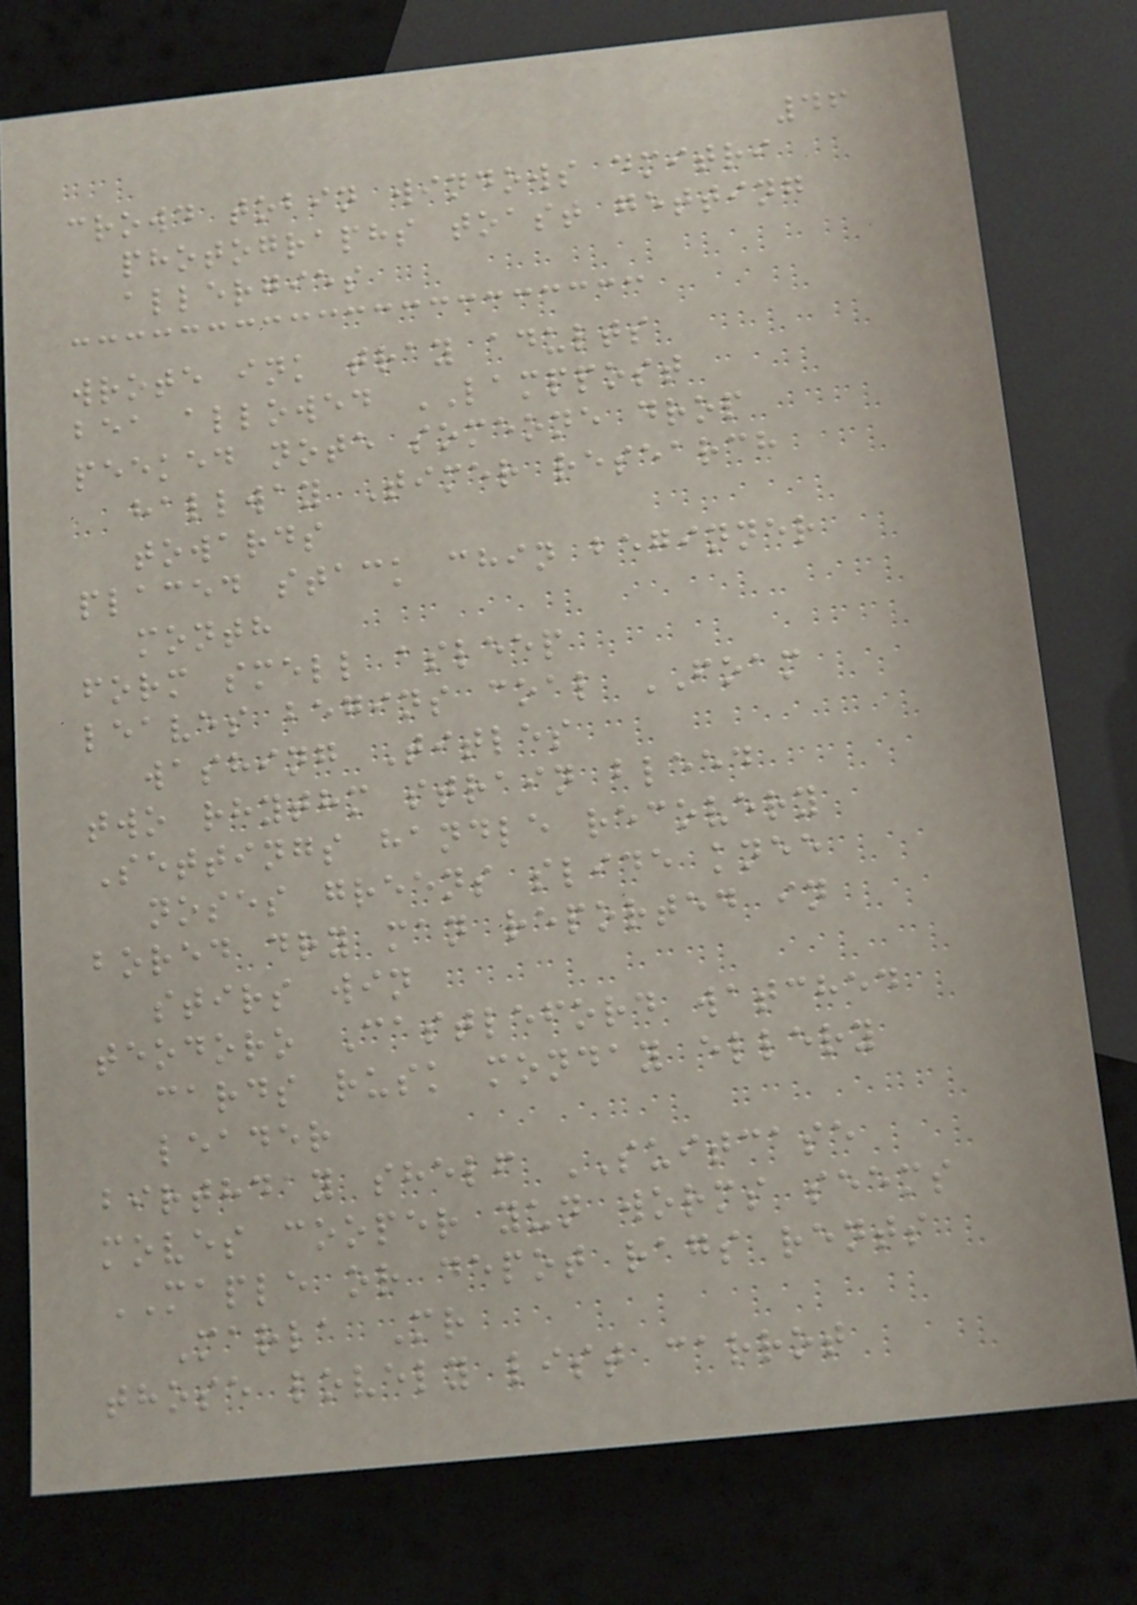46
crowd tobin windows dmitri
photographs toast getting
allergies
wrote ink tray adults
bea allowed LAMPPOST
peeked note someone drop
hallway Timer research
towards
placed stack chin beginner
month
form smell asleep
leaves begins coal FOAM
washing Titles
two rhythm strain bleed
Settings handle recovery
noses greens slide knee
bored dry man reported in
stirs win
teodoro Castleford watched
cards rusk monday ellery
leader
birthday shelf SUITCASE
moves cooper yun worms seems
MAPLE or depot rags rents
Marla Mr
those lovely list carrot
